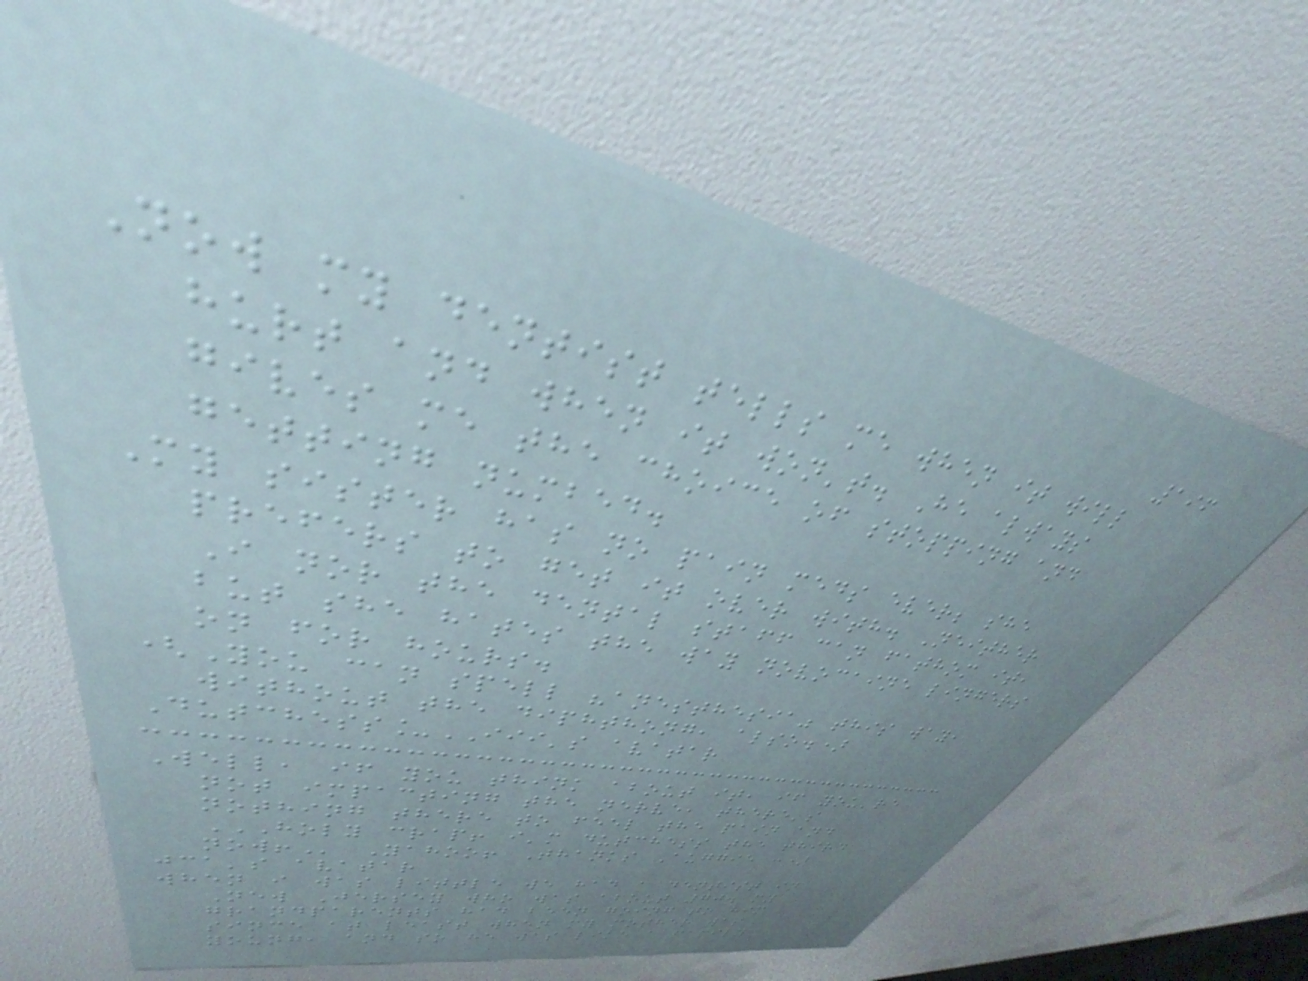196
Now my dentist tells me when it will
hurt and when it won't. He always
gives me the choice of stopping and
getting numbed.
My sister has no pain meds ever; she
prefers to get it over with. Neither
I nor the dental staff can fathom it,
but she hates the way novocaine lingers
on for hours.
(You can spell "anesthesia" this way,
without the diphthong, also.)
Dutchess_III's avatar
Well, if you think about it, if you're
not impacting the nerve, there's
nothing there to feel the pain and
HOLY CRAP! I'M DUTCHESS THE THIRD
NOW! Yahoo! Thanks Auggie :)
jca's avatar
when i was little we had a dentist in
New Jersey who was about 70. my
grandparents had been going to him
since at least when my mother was
young, and so he was like a family
